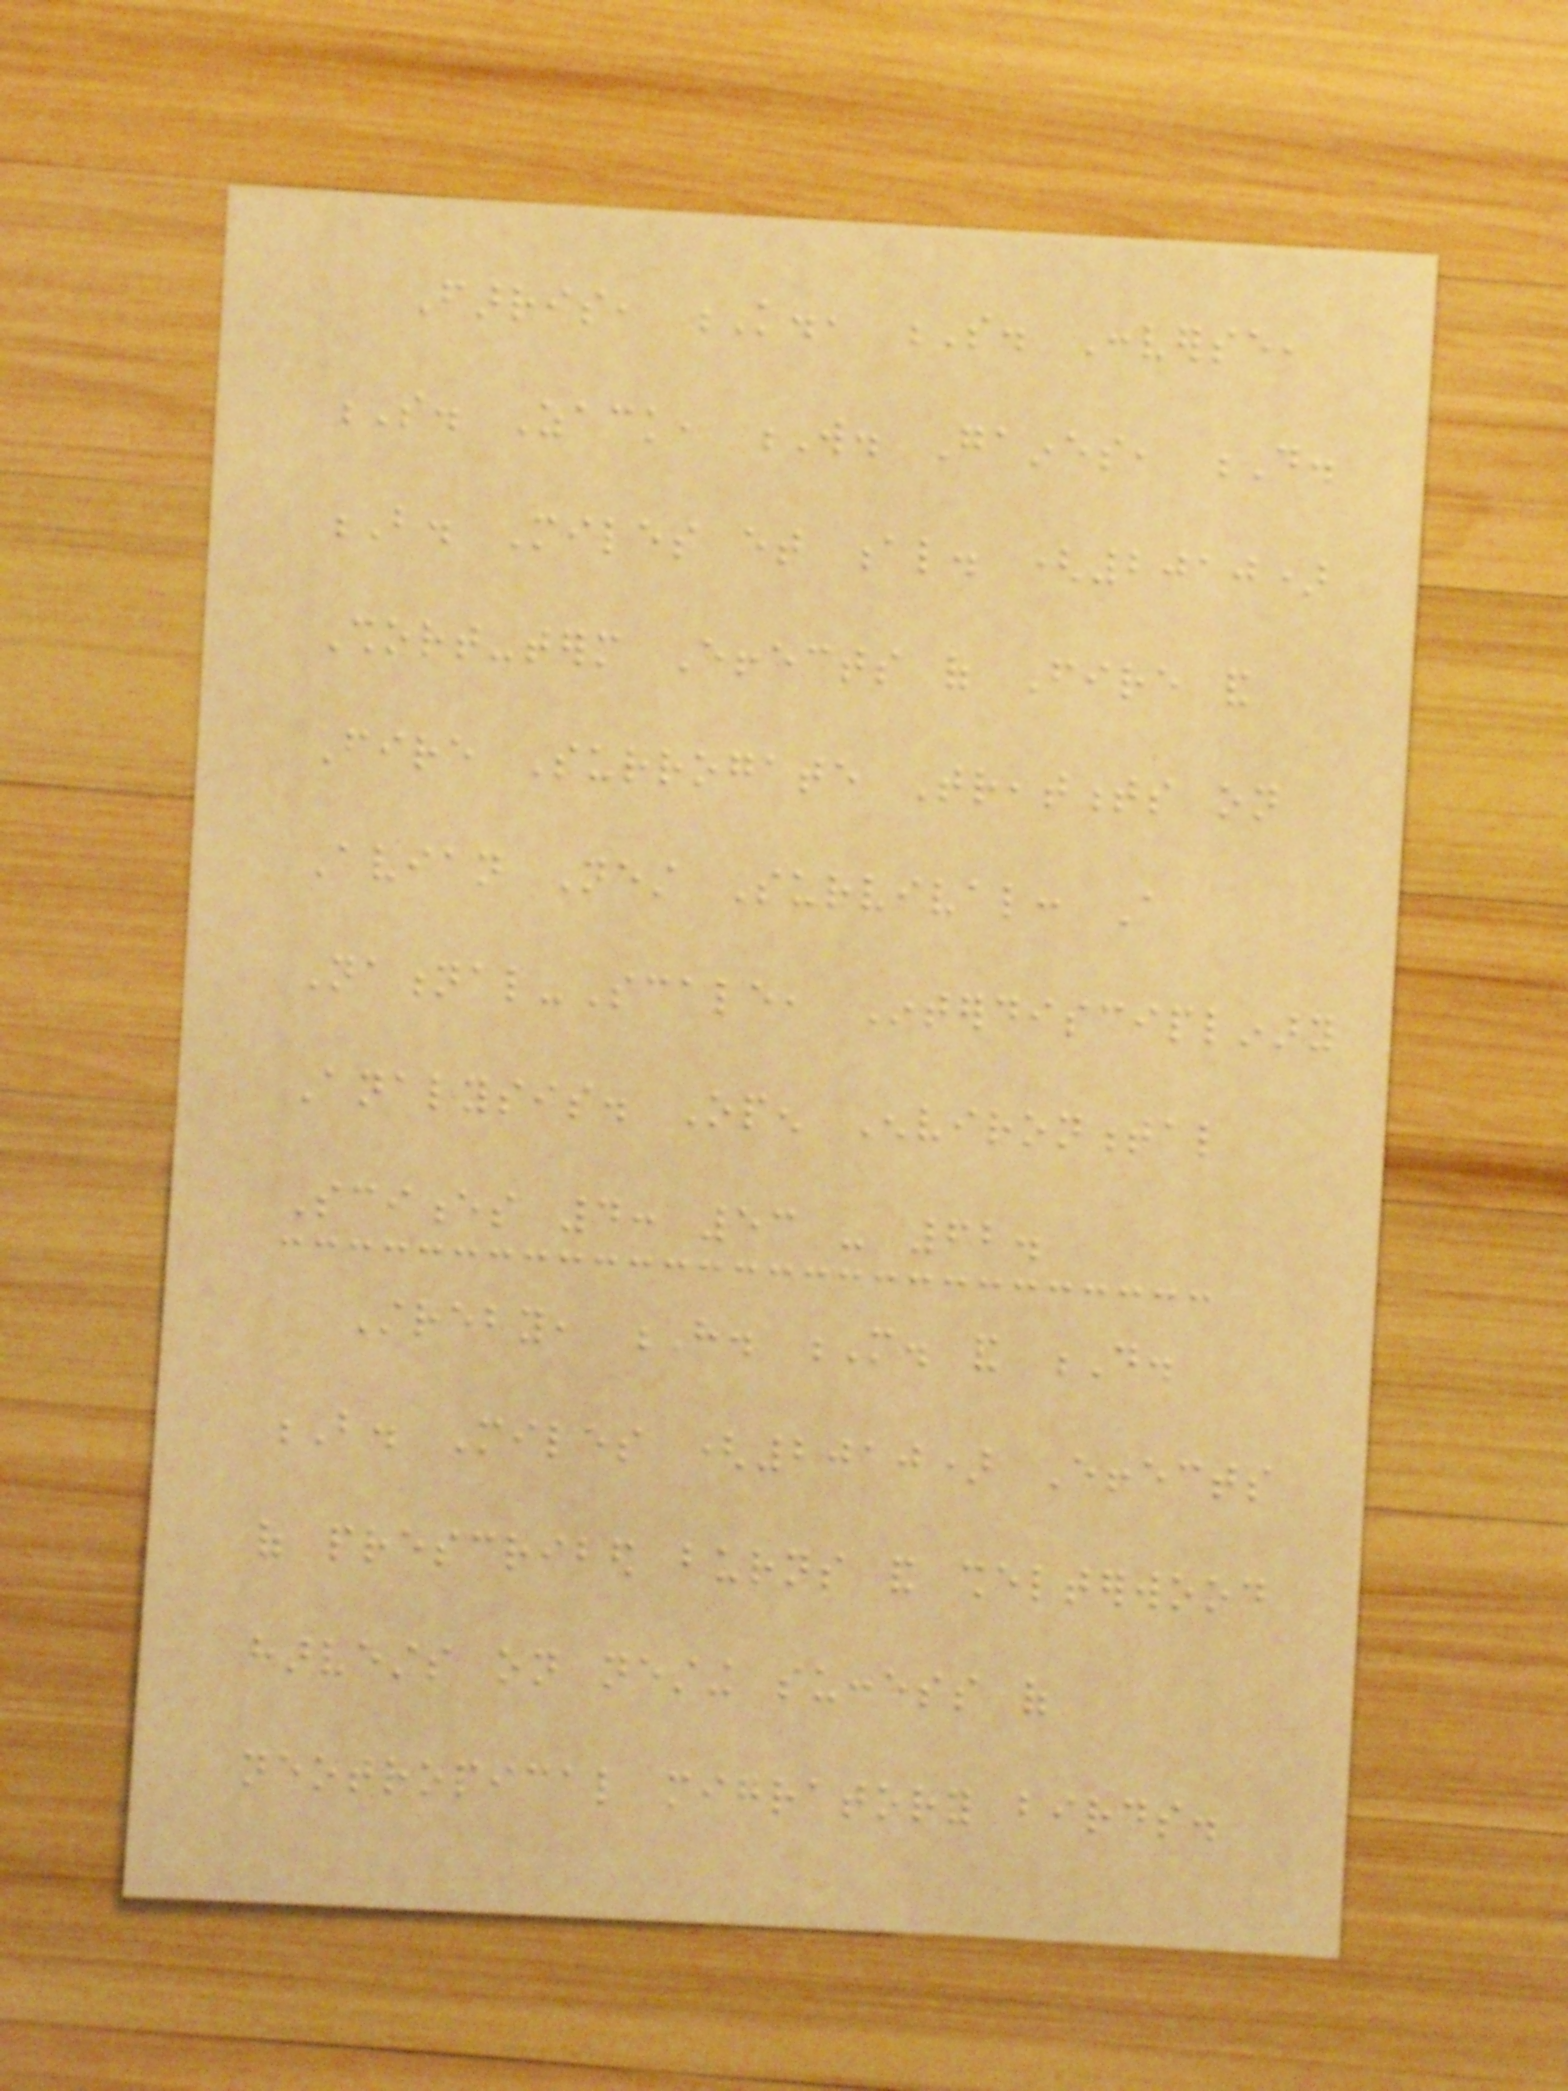Farris, K., S. Converse,
S. Zack, W. Gaines, D.
B. Miles et al. (2010)
Short-term Effects of Fire and
Fire Surrogate Treatments on
Avian Nest Survival: A
National-Scale, Interdisciplinary
Analysis. Open Environmental
Sciences 4: 53 - 62.
Streby, H. M. and D.
B. Miles (2010) Effects
of prescribed burns and shelterwood
harvests on nesting success of
neotropical migratory birds.
